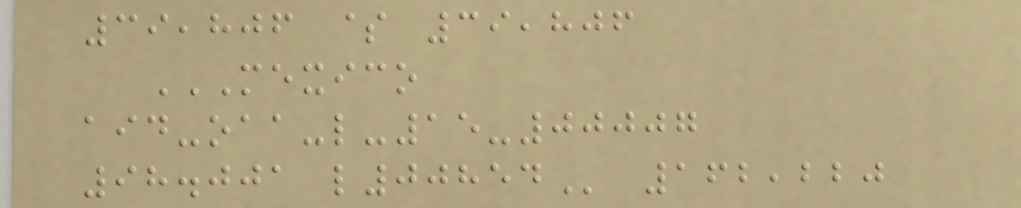39,806 $ 39,806
MEXICO
AID-OAA-L-15-00007
98.001 L00854 162,220
